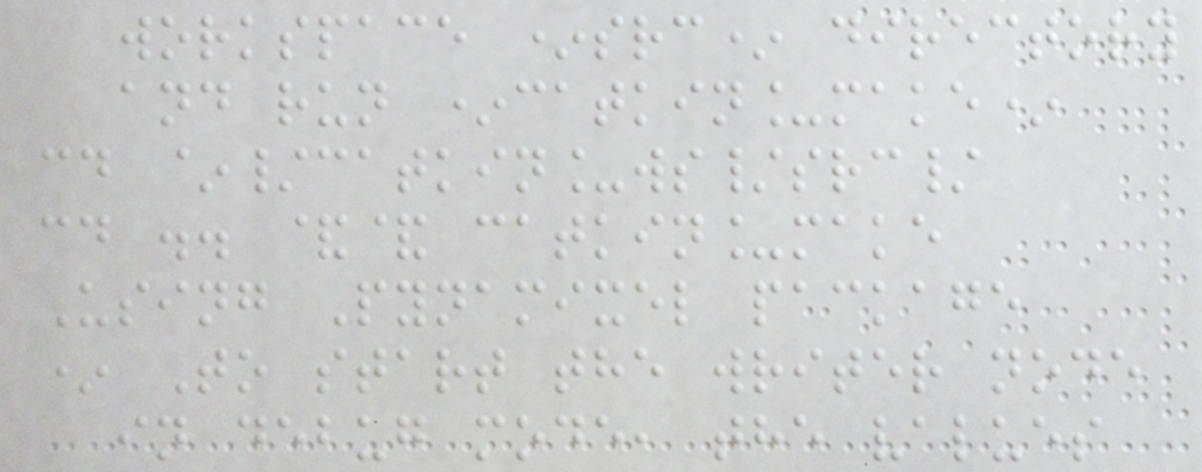workspace *src* directory
and run *catkin_make*
cd ~/catkin_ws/src/
cd .. && catkin_make
Using Pynamixel package
* To start the writer node
in debug mode, the values
